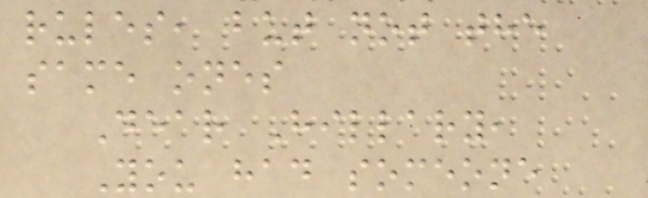rules, but not the
same ones
Dear Hillary,
You had someone
